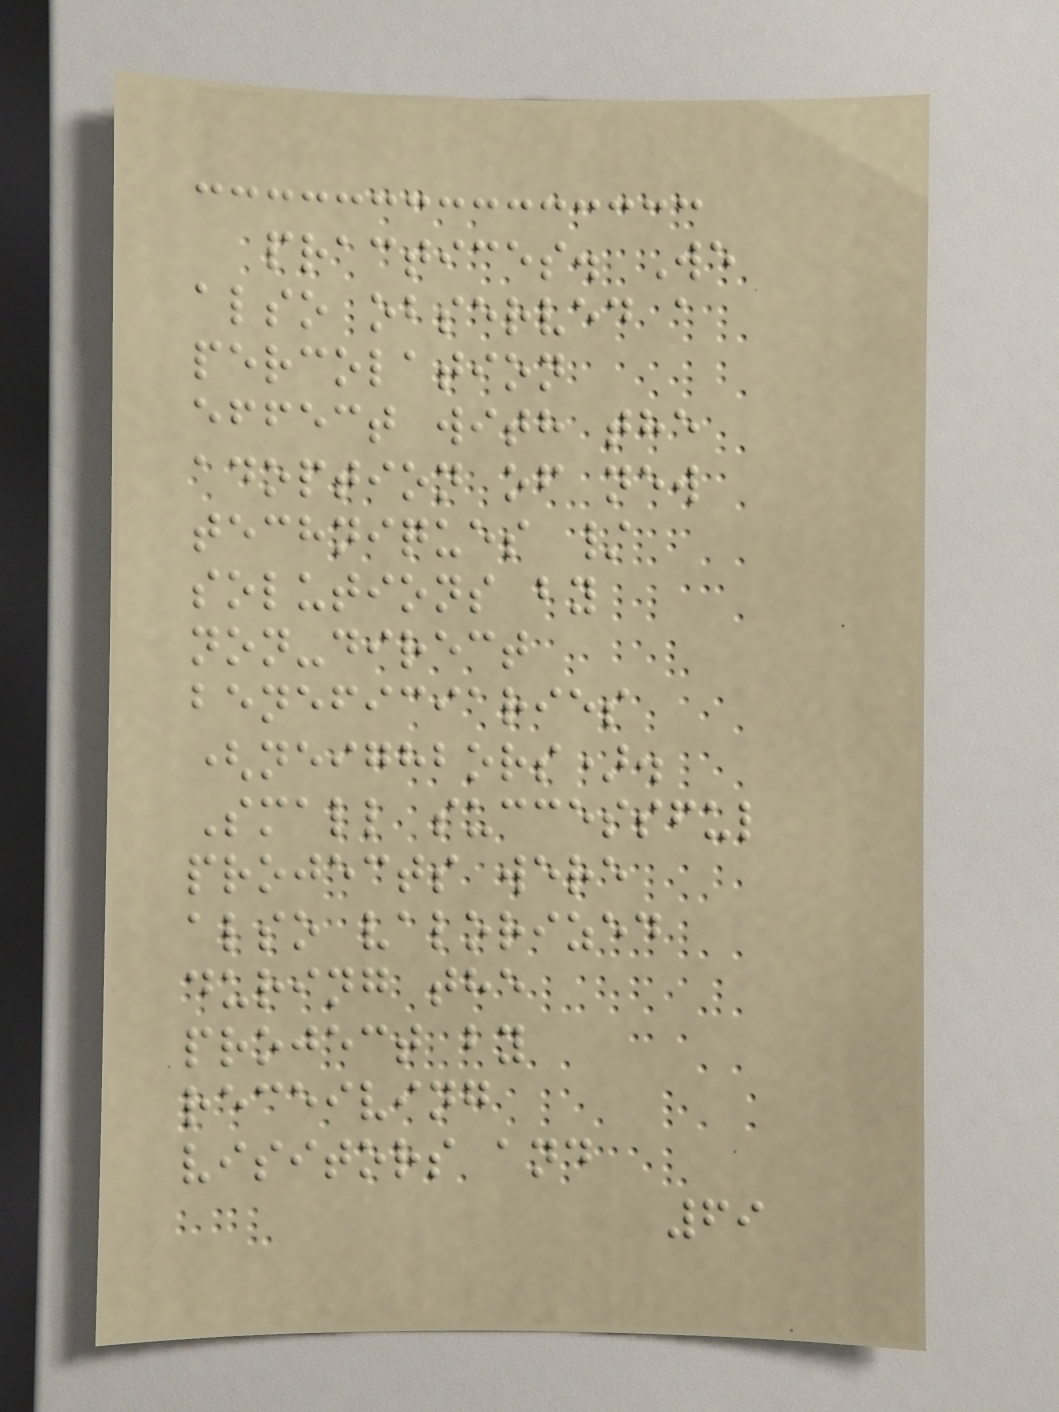practices. We
also observed a
percolation
effect with the
adoption of new
techniques /
solutions by
non-direct
beneficiaries
(neighbors).
Small successful
projects were
also valorized
during the
project by
receiving
visitors and
69
